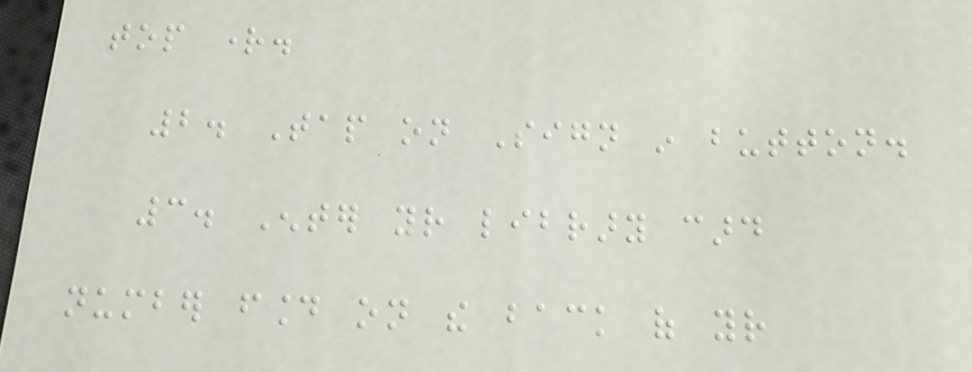top right.
2. Tap on Sign in button.
3. Enter your library card
number found on the back of your
